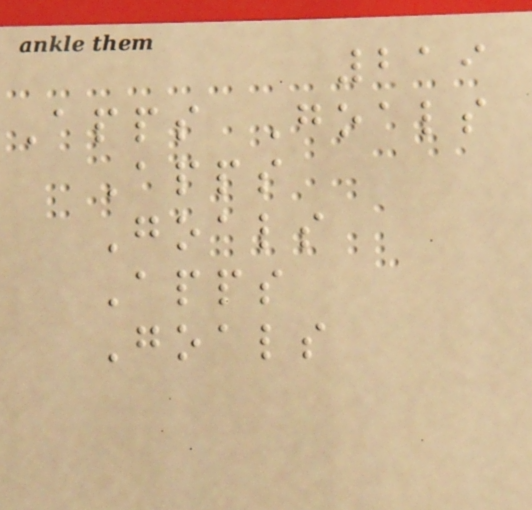219
Apps Goals
Apps
Goals
Apps
Goals
